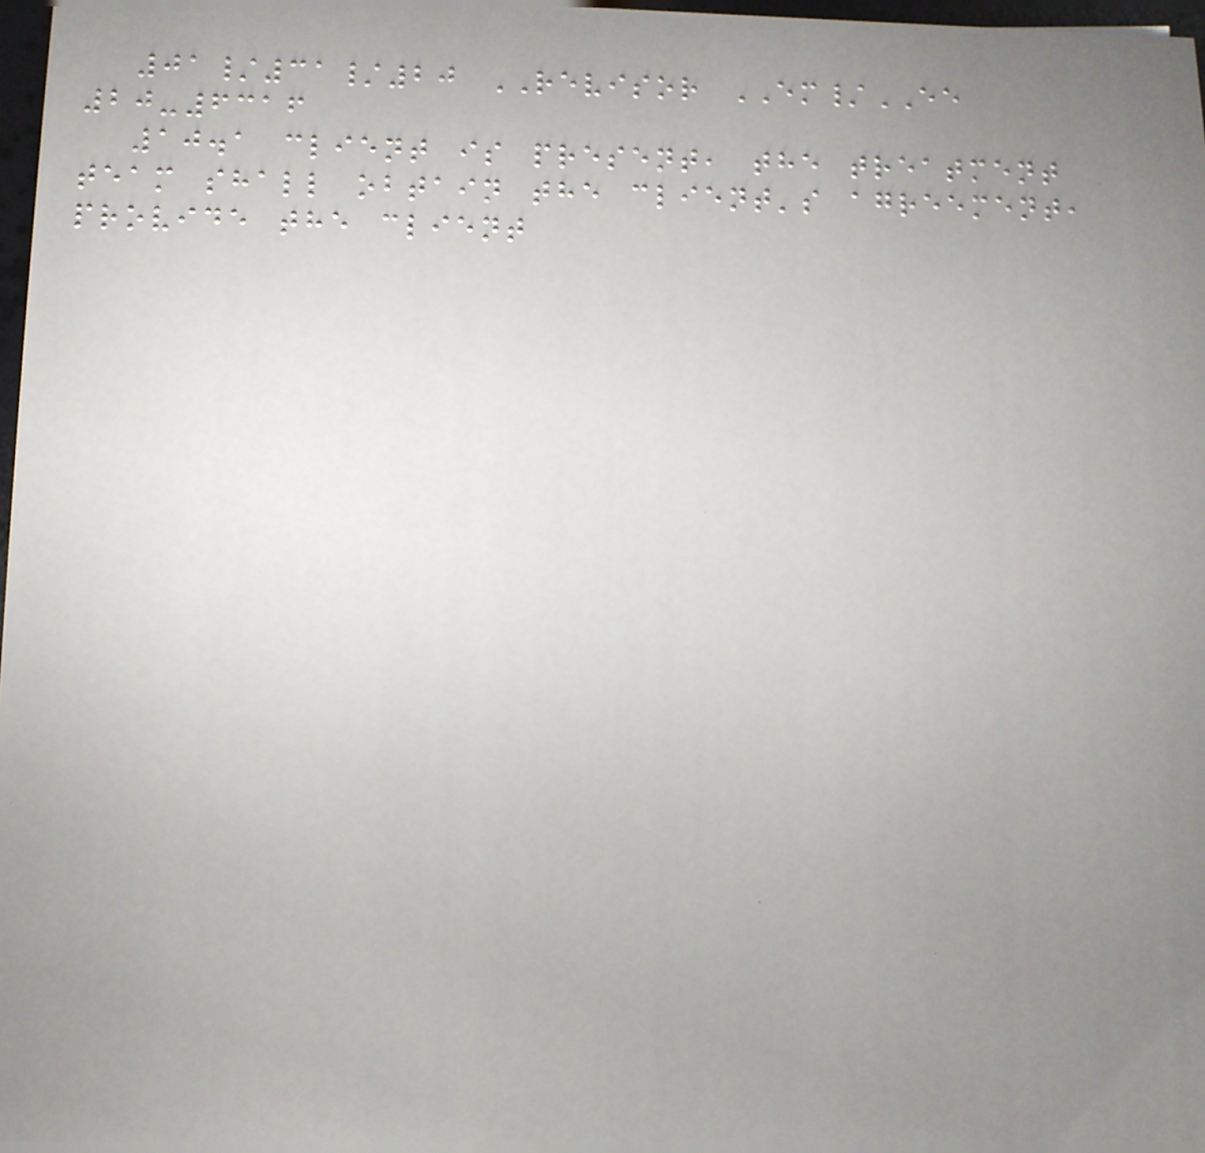01/31/20 REVISOR EM/EE
20-6316
10.1 client is present, the treatment
team shall obtain the client's agreement,
provide the client
